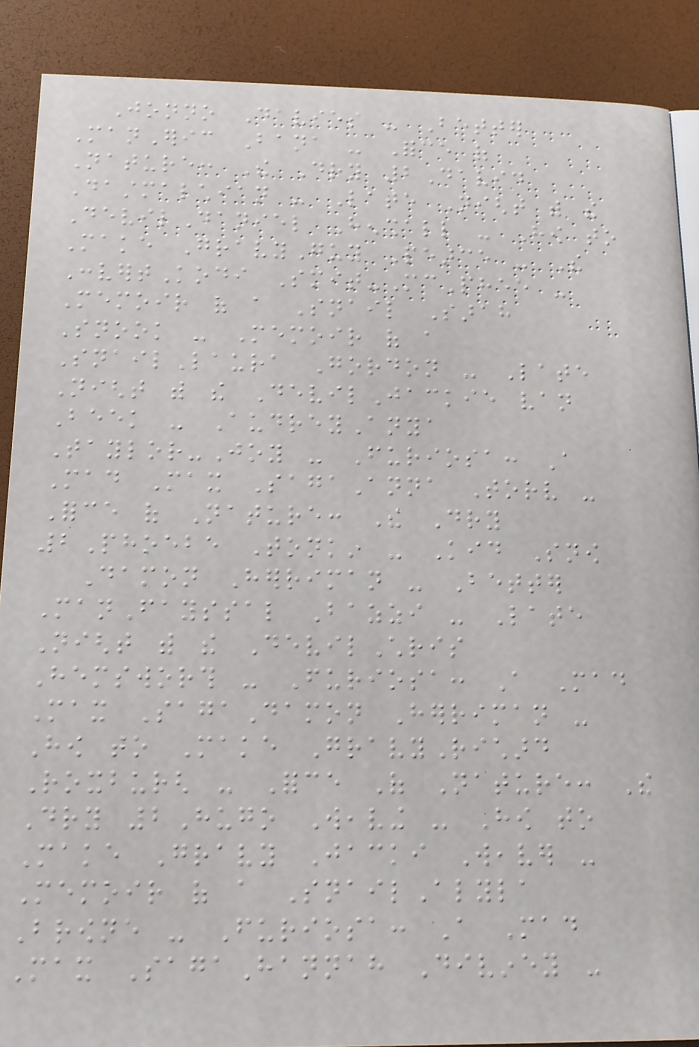Jonno Davies - Better
ManEric Bana - Force of
Nature: The Dry 2David
Dastmalchian - Late Night with the
DevilDaniel Henshall - How to
Make GravyGuy Pearce - The
ConvertKodi Smit-McPhee -
Memoir of a Snail Sarah
Snook - Memoir of a
SnailLaura Gordon - Late
Night with the DevilJackie van
Beek - AudreyAnya
Taylor-Joy - Furiosa: A
Mad Max SagaAnna Torv -
Force of Nature: The Dry
2Phoebe Tonkin - Kid Snow
Damon Herriman - Better
ManFayssal Bazzi - Late
Night with the DevilChris
Hemsworth - Furiosa: A Mad
Max SagaDamon Herriman -
How to Make GravyRichard
Roxburgh - Force Of Nature: The
Dry 2Hugo Weaving - How to
Make Gravy Jacki Weaver -
Memoir of a SnailAlyla
Browne - Furiosa: A Mad
Max SagaHannah Diviney -
